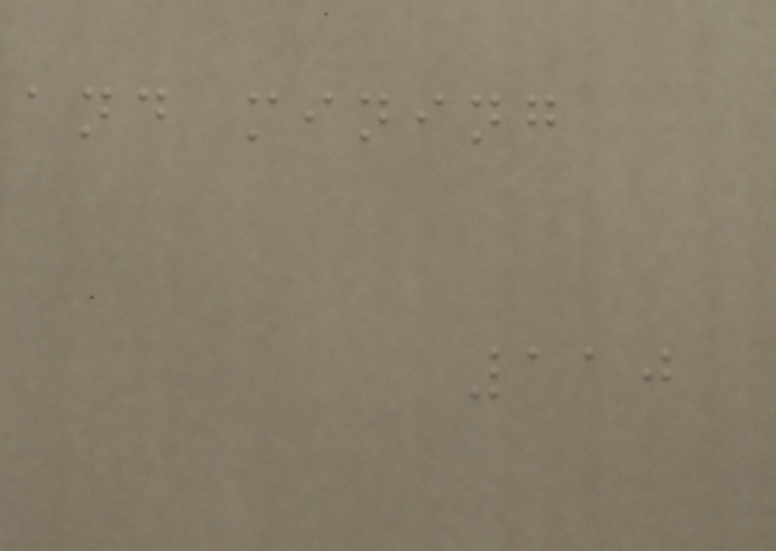and mining
110
